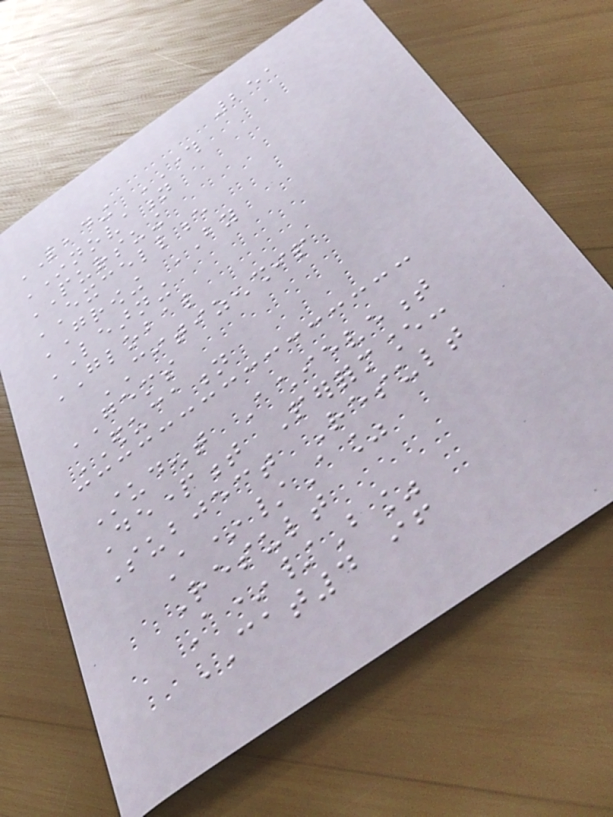251
LEADING THROUGH
INNOVATION
PURSUING
EXCELLENCE
GROWING BY
LEARNING
GLOBAL
CITIZENSHIP
GEMS
EDUCATION
Student Achievement
Department Performance:
Subject Result
A*/A%
Result
A*/B%
CAT4 if
